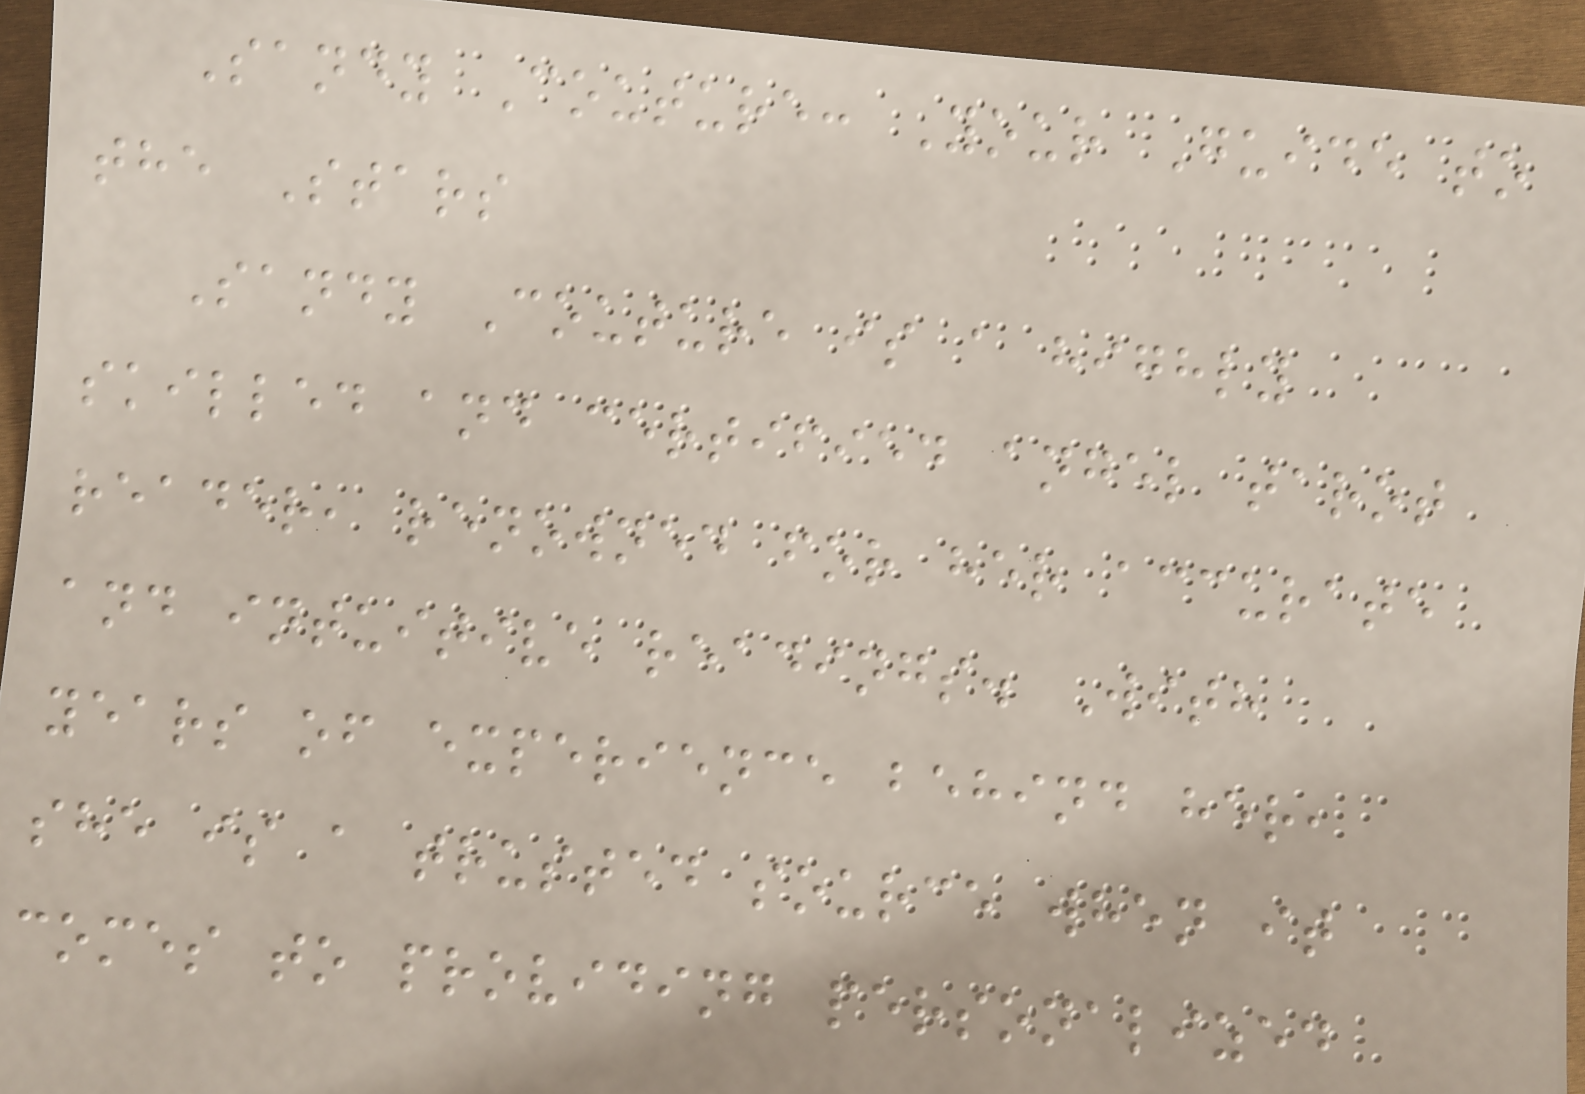Sandy Couture: Your Guide to
the Stars
Sandy Couture is a highly
skilled and certified angel tarot
reader, renowned for her accurate
and intuitive readings. With
years of experience behind her,
she is a trusted source when it
comes to providing personalized
